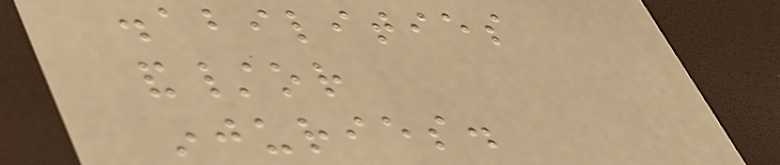disabilities
and/or
injuries.
